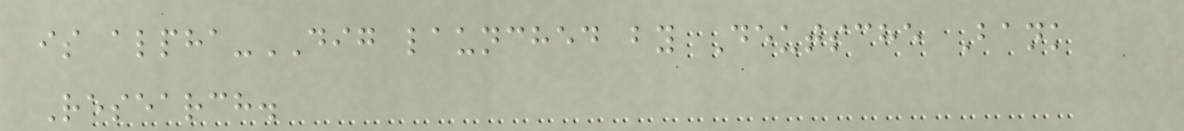is alpha-DIG launched by Deutsche Bank
Research.
